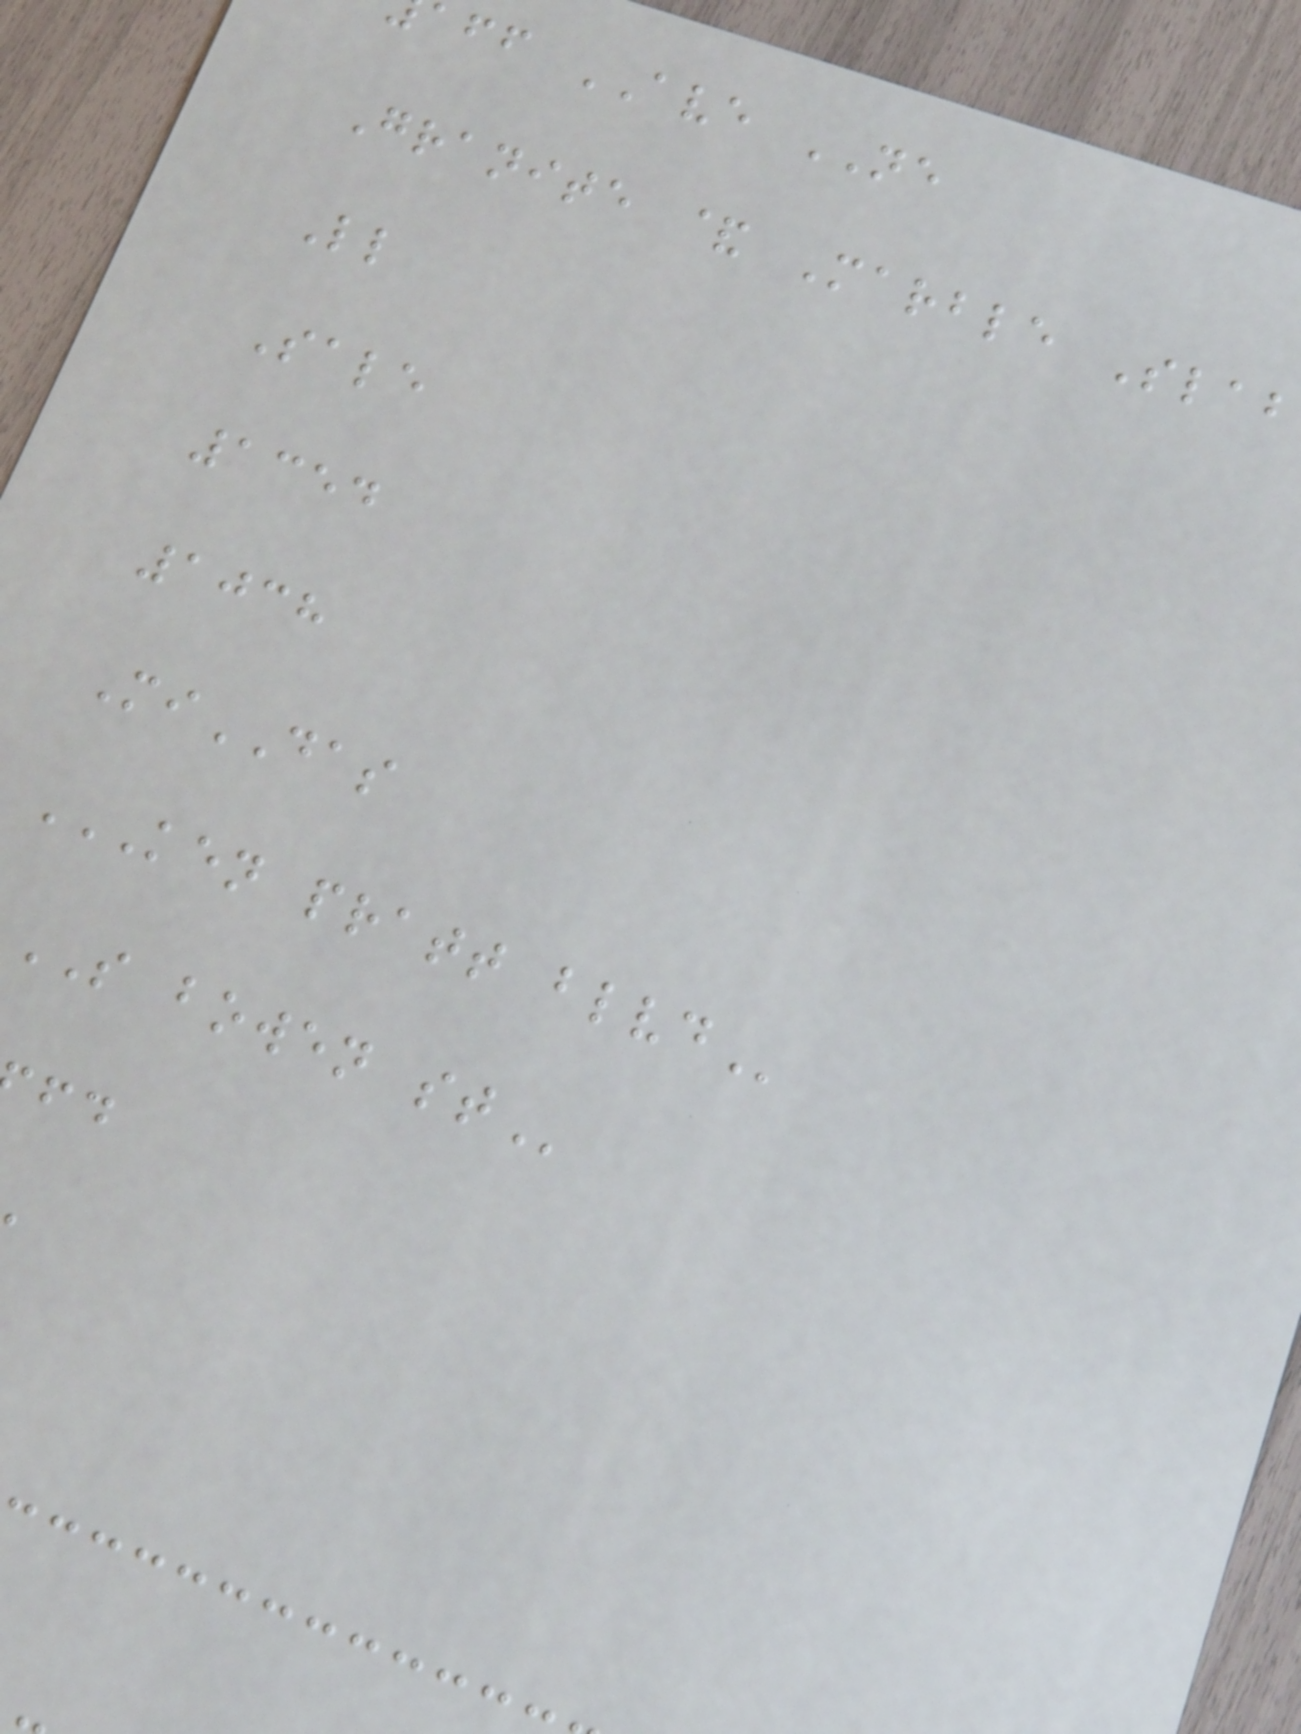aff AVE NE
Granite & Marble Slab
Ll
Sale
1354
1038
MiDAS
KEN PRATT BLVD
S bowen
